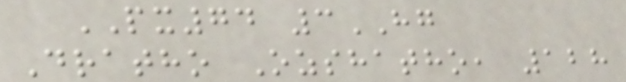PX74 3HG
Dratho Ozshatho, 128
